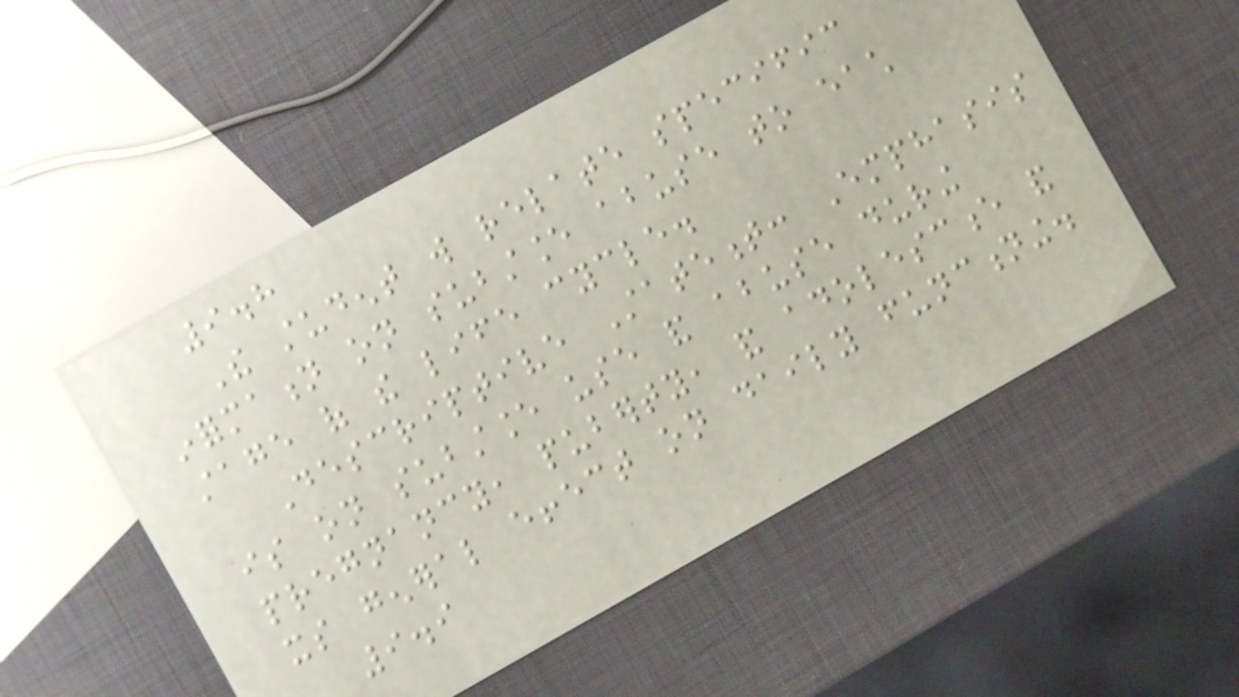9.8
The student will relate specific
information on substance abuse to each
stage of the life cycle.
Descriptive Statement: Emphasis
is on substance use and abuse during
pregnancy, puberty, and adolescence and
its general effect on daily functioning.
9.9
